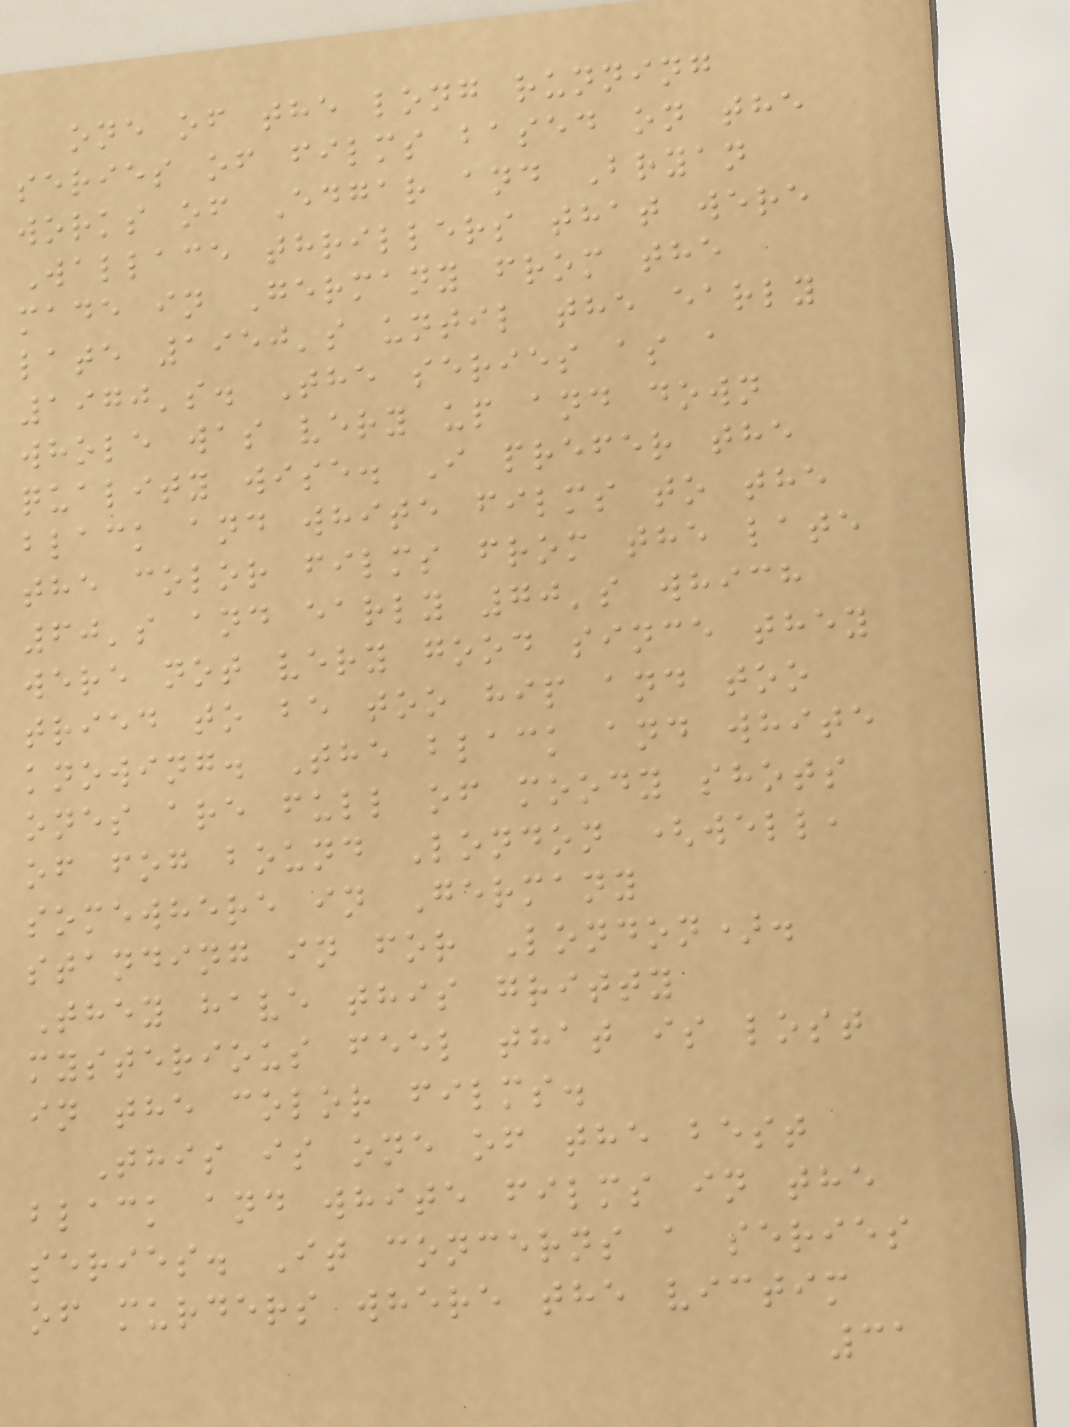one of the long running
series of films based on the
works of Edgar and Bryan
Wallace thrillers that were
made in Germany from the
late 1950's until the early
1970's. The series as a
whole was very up and down
quality wise. I prefer the
black and white films to the
the color films from the late
60's and early 70's which
were not very good since they
tried to be too hip and too
knowing. The black and white
ones are full of moody shots
of fog bound London (well,
somewhere in Germany
standing in for London).
They have this gritty
mysterious feel that is lost
in the color films.
This is one of the best
black and white films in the
series. It concerns a series
of murders where the victim
31
